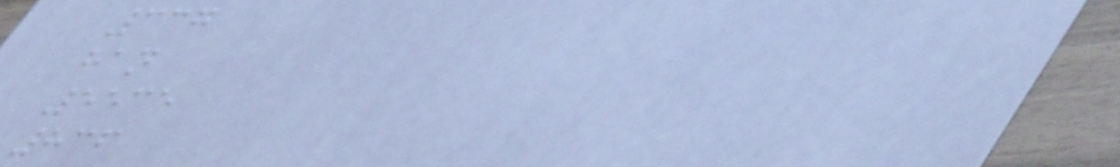337
han
5535
836
